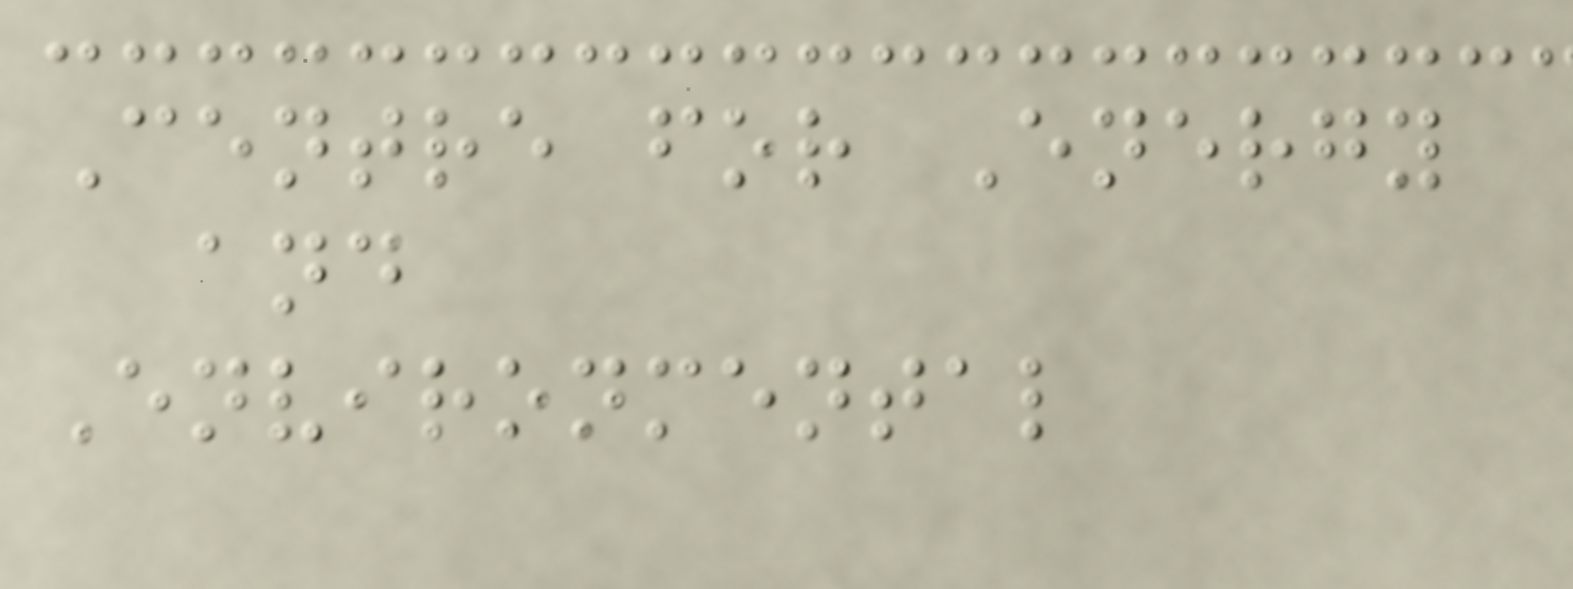Centre for Energy
and
Environmental
